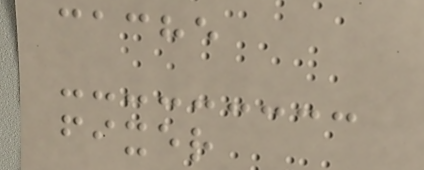cache
fixer
